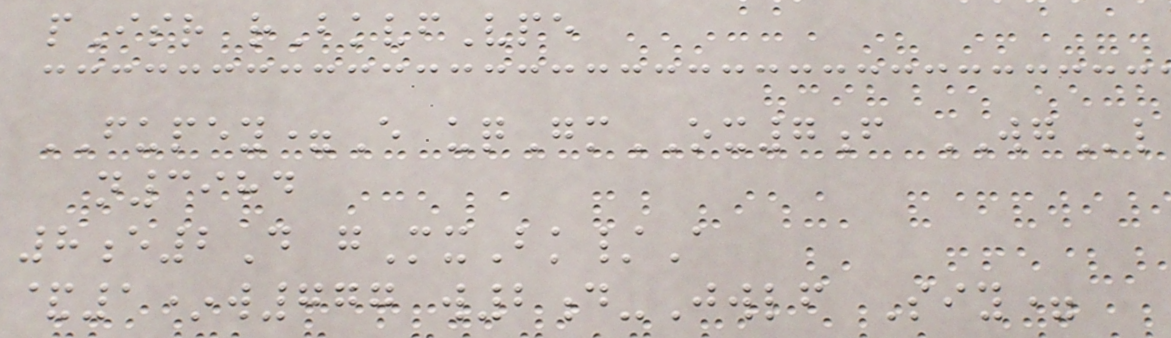pIsr rBkvfVpe
FUPEY=E uqGmOX7f WGl
n3984
8e2D gMxBk/A
&1*w777 w2d-Jwlf Siy=
